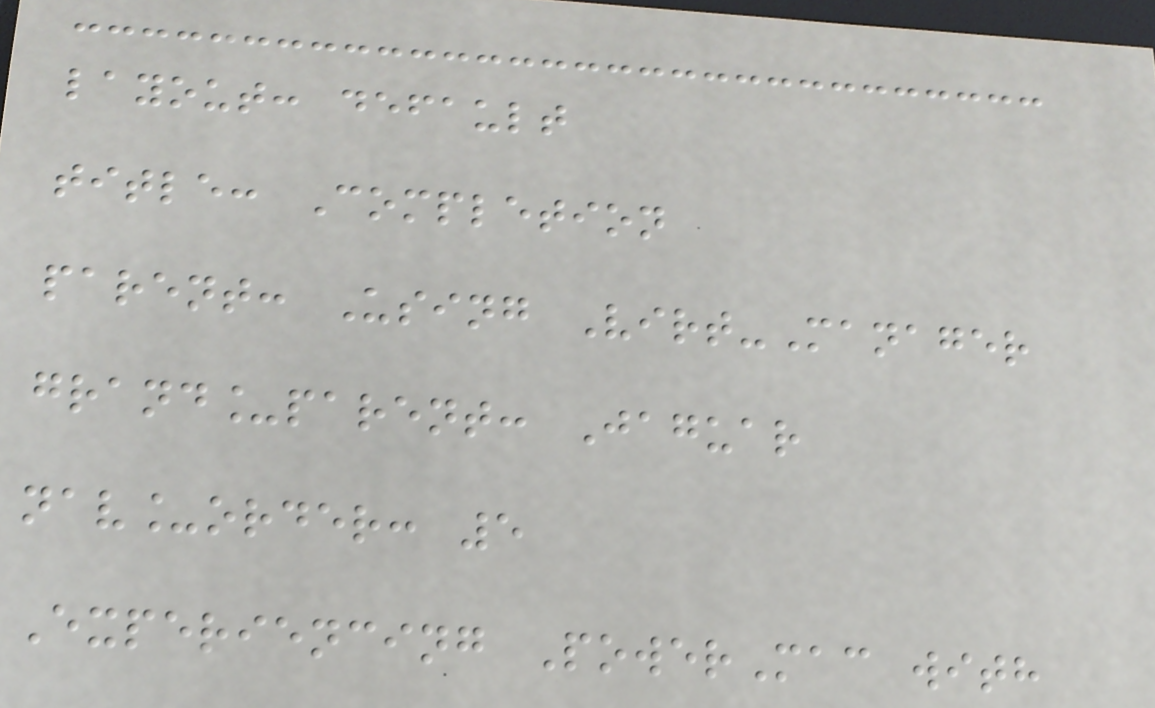layout: default
title: Completion
parent: Using Virt-Manager
grand_parent: Jaguar
nav_order: 5
Experiencing PowerMac with
